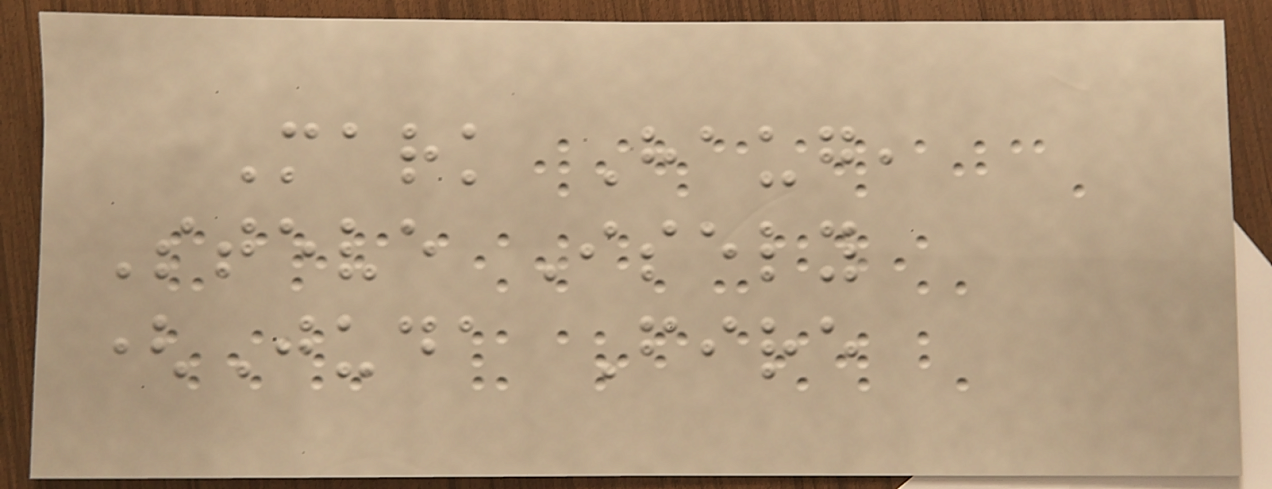Mark Haug,
Steve Isely
(Juda Fire
